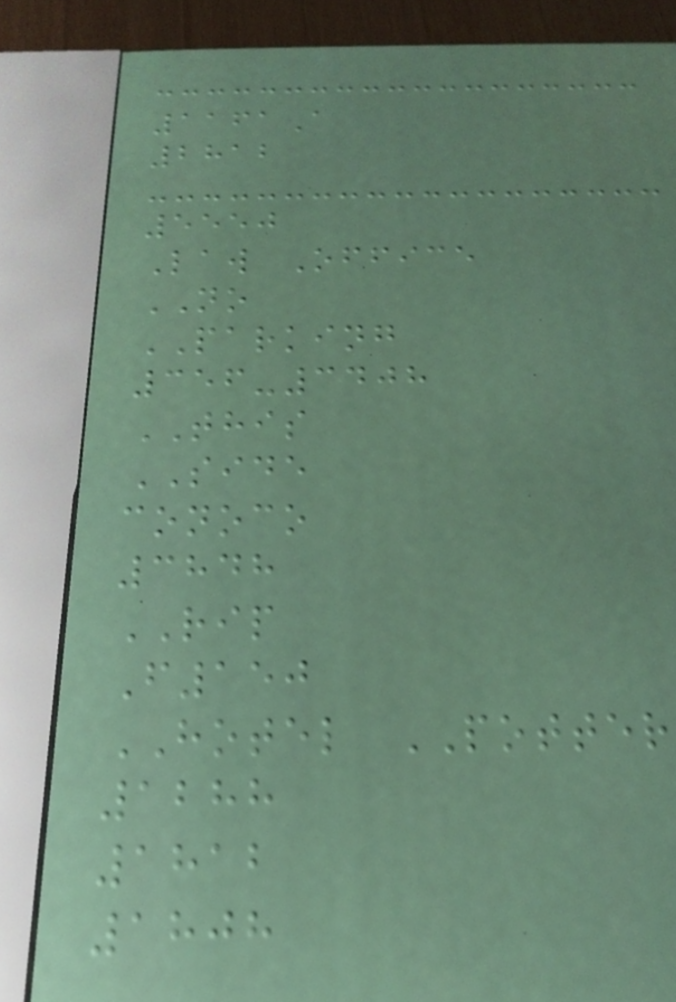1161A
2812
5550
Law Office
NO
PARKING
356-3408
THIS
SIDE
conoco
3848
RIP
F150
HOTEL POTTER
1288
1812
1808
